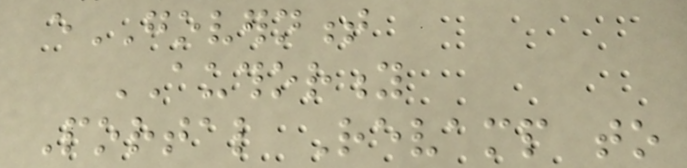eGOVERNMENT
AUTHORITY
Portal Revamp to
